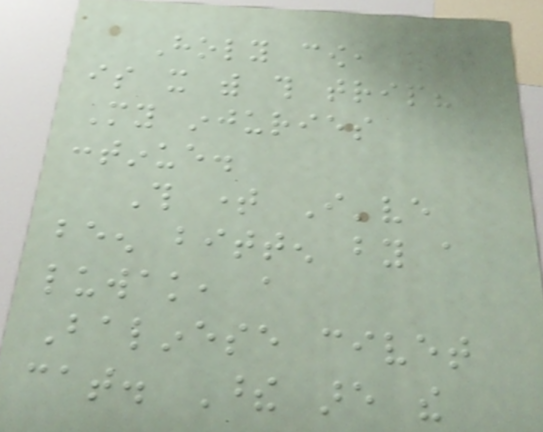Holy cow, what
is it with this trip?
My injuries
continue.
This time I've
been bitten by a
luwak, a
Balinese civet
cat. These are the
